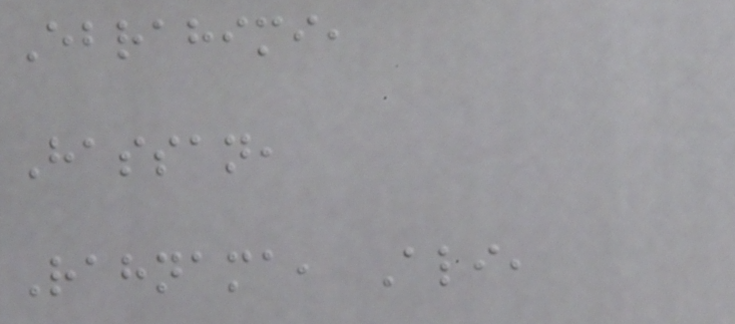Ebrahimi,
Hassan,
Rahnama, Ali,
